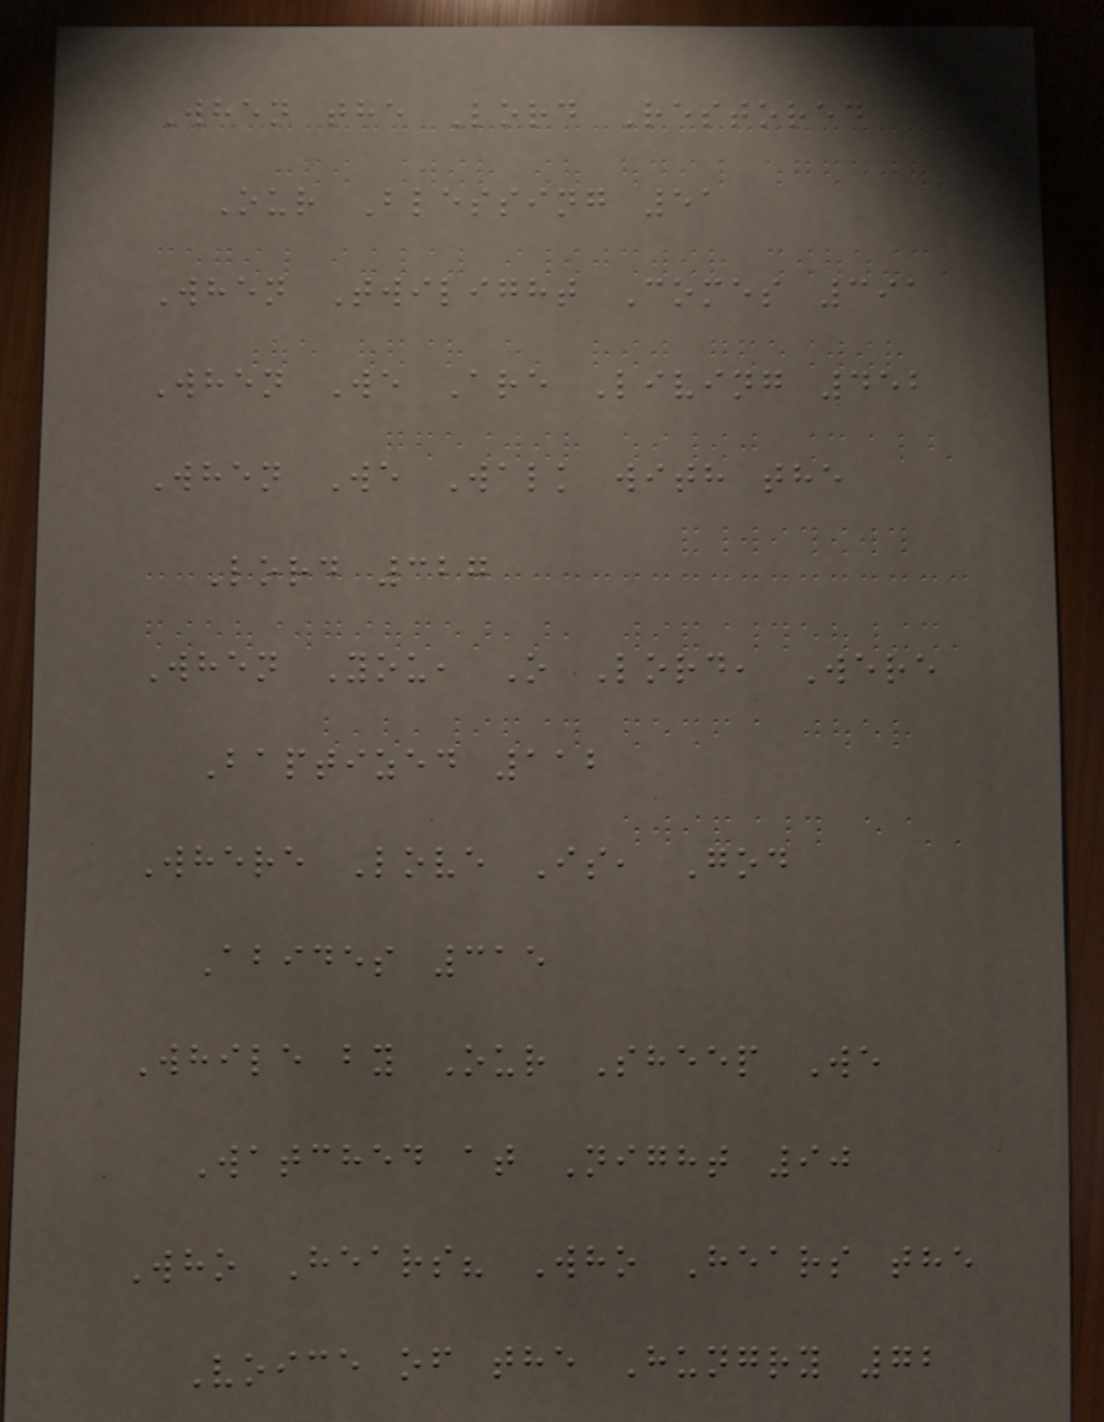When the Lord Restored
Our Blessing 51
When Twilight Comes 391
When We Are Living 452
When We Walk with the
Lord 327
When You, O Lord, Were
Baptized 112
Where Love Is, God
Abides 315
While by Our Sheep We
Watched at Night 90
Who Hears? Who Hears the
Voice of the Hungry 72
